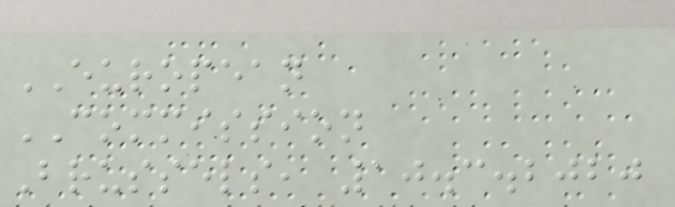EUROPEAN
COMMISSION
Brussels, 10.3.2020
